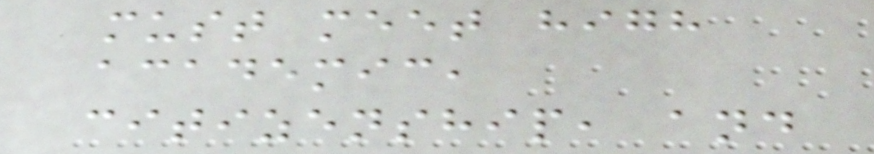must meet high
academic,
citizenship, and
